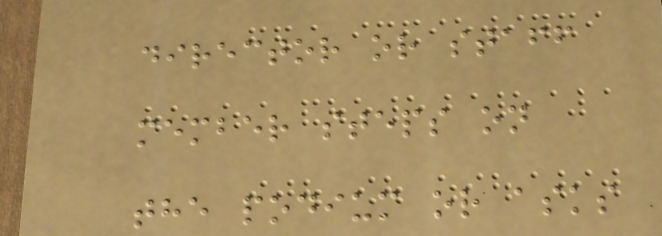director or staff
member steps on
the podium or asks
